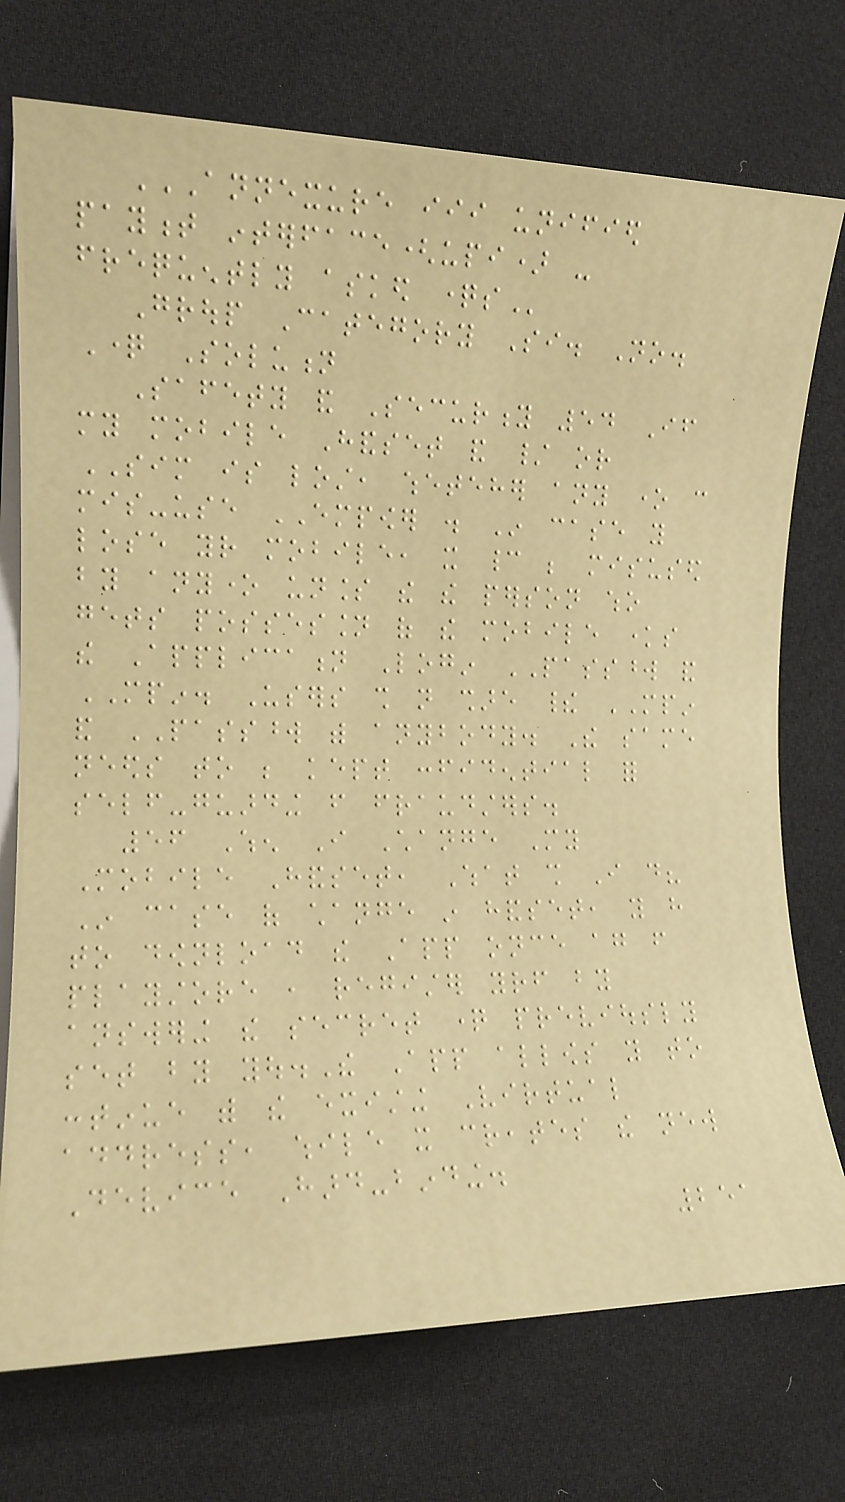ANNEXURE III UNIFIED
PAYMENT INTERFACE(UPI) -
FREQUENTLY ASKED QUESTIONS
Group Category Si. No.
Question Solution
Safety and Security 54 If
my mobile Handset and / or
SIM is lost, wheteher any one can
mis-use EMPOWER . In case you
lose your mobile, it cannot be misused
by anyone unless the the person who
gets possession of the mobile knows
the Application Login PASSWORD and
MPIN. Users shall not share their MPIN
and PASSWORD with anybody. The same
needs to be kept confidential for
self-guarding from fraudsters.
56 When I Change My
Mobile Handset, What shall I do?
In case of change in handset, you have
to download the App once again from
playstore , register yourself by
answering the secret question previously
set by you.The App allows you to
continue with the existing Virtual
address, while it creates the new
Device Hard-binding.
251
